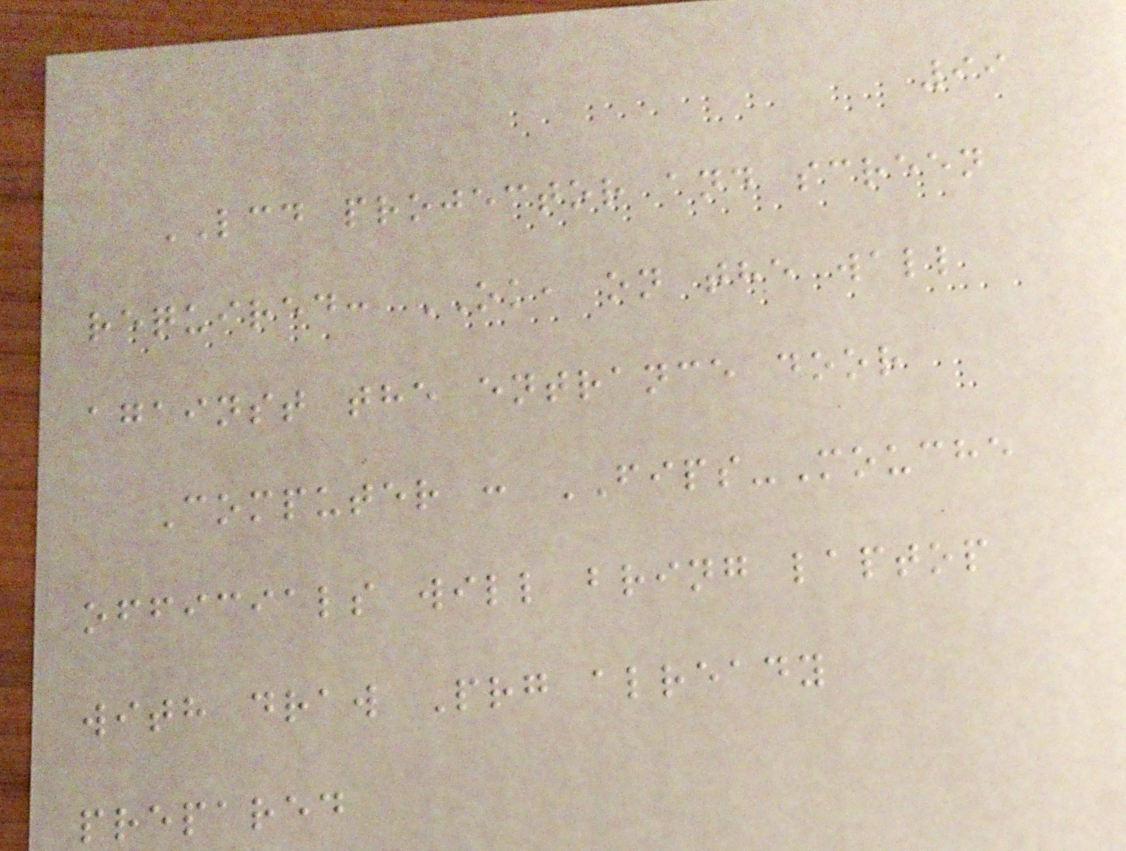99
LCD projector and screen
required: OK, on the wall
against the entrance door
Computer : FIPS-Mouche
officials will bring laptop
with draw Prg already
prepared
